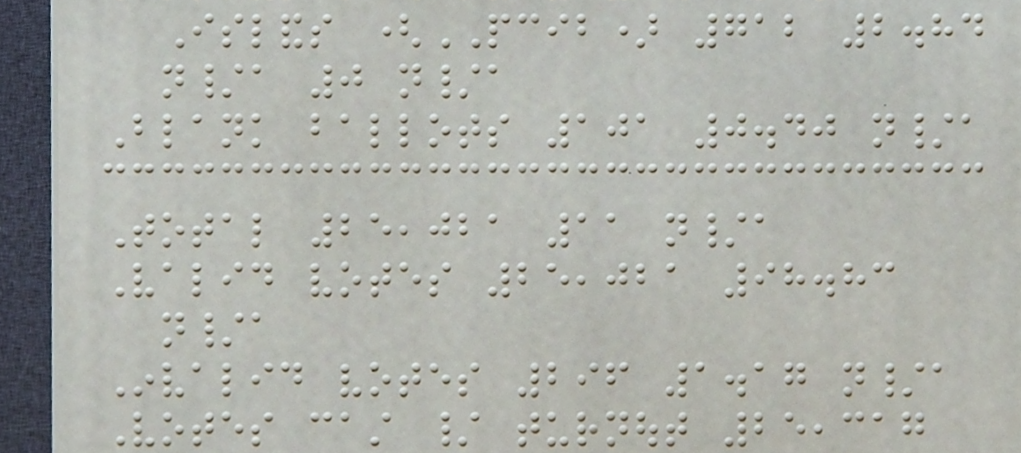Islands (PCIB) 712 2.84
n/a 0 n/a
Blank ballots 101 0.40 n/a
Total 25,021 11 n/a
Valid votes 25,021 98.83
n/a
Invalid votes 296 1.17 n/a
Votes cast / turnout 25,317
